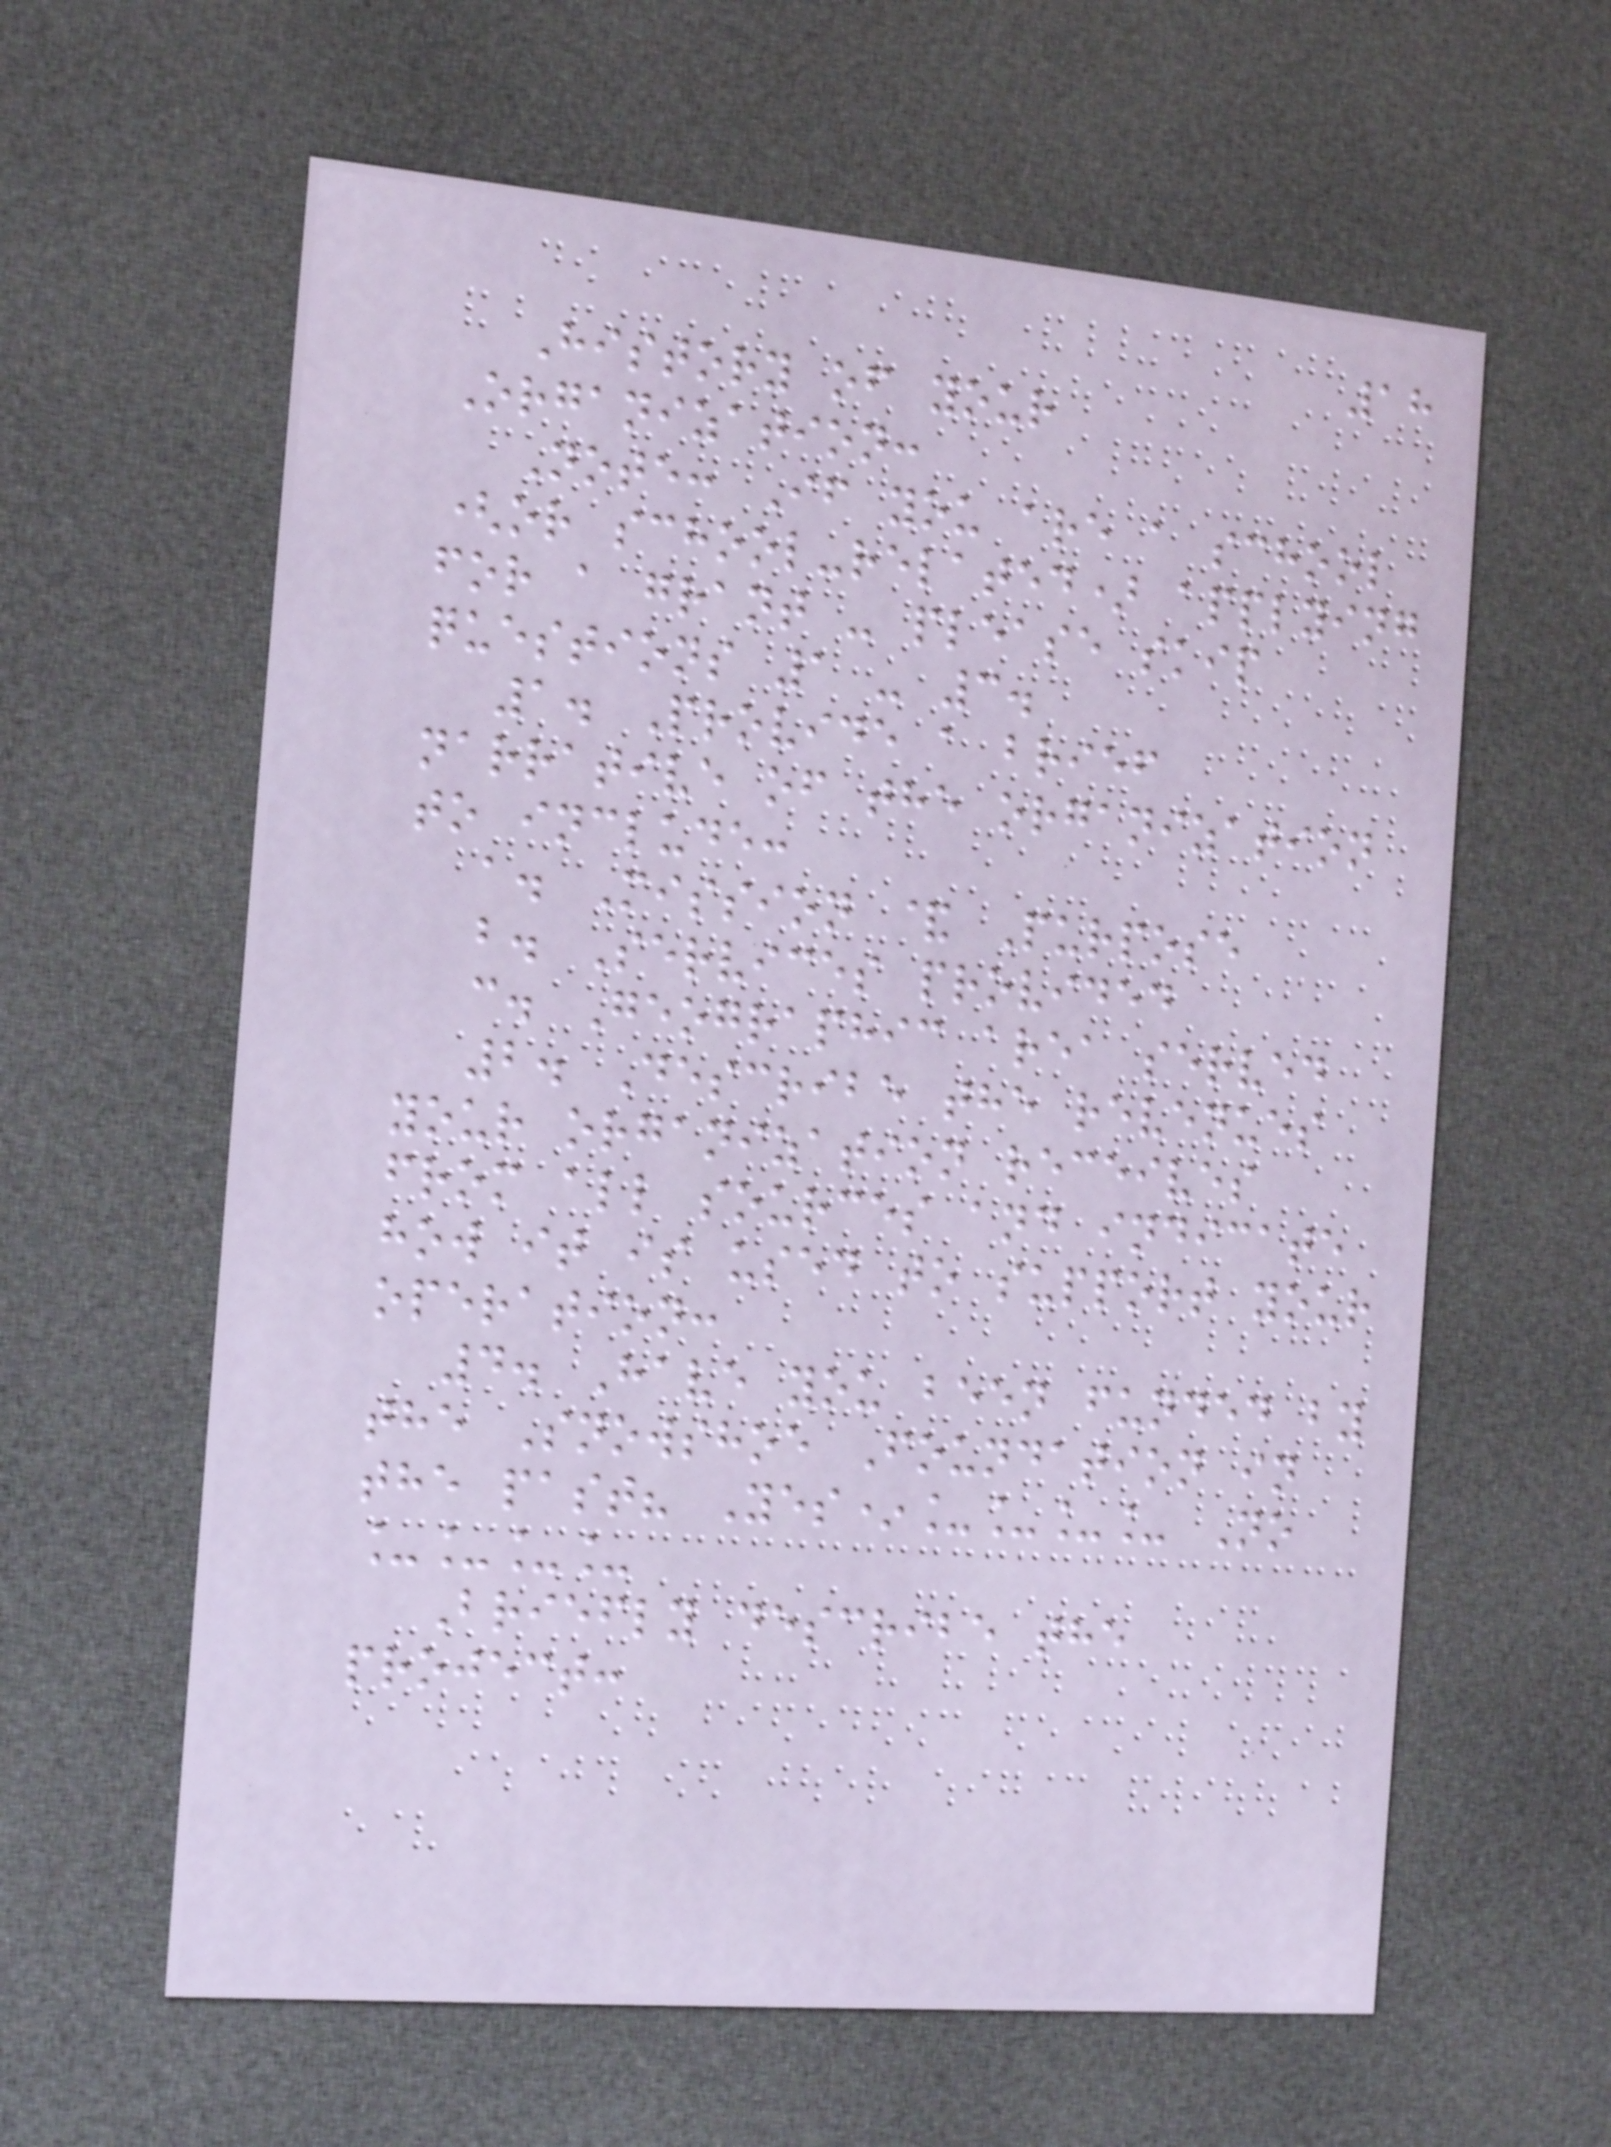18
History of your
Organization:
Note: If you are a school
(or school-related) applying
for a grant - please skip
questions 1 - 3.
1. Provide a brief
narrative of the organization
to include:
a. Mission & Purpose
b. Services provided
c. Geographic area served
2. Describe the revenues
your organization receives
from all sources and indicate
how it is used to support your
operation:
4. Have you been funded by
the Snowshoe Foundation in
the past? Yes*____ No
____
Briefly describe the
project:
